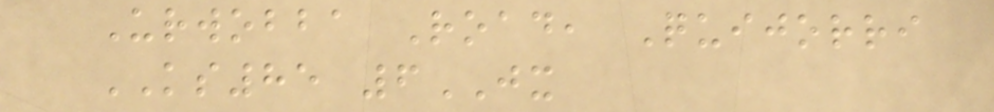Urwobba Road, Quijorri
KS85 6JX
